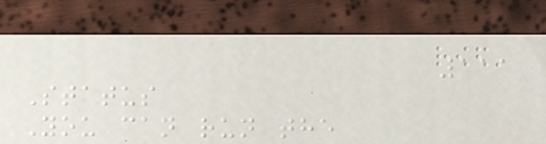111
Status
You can run the
